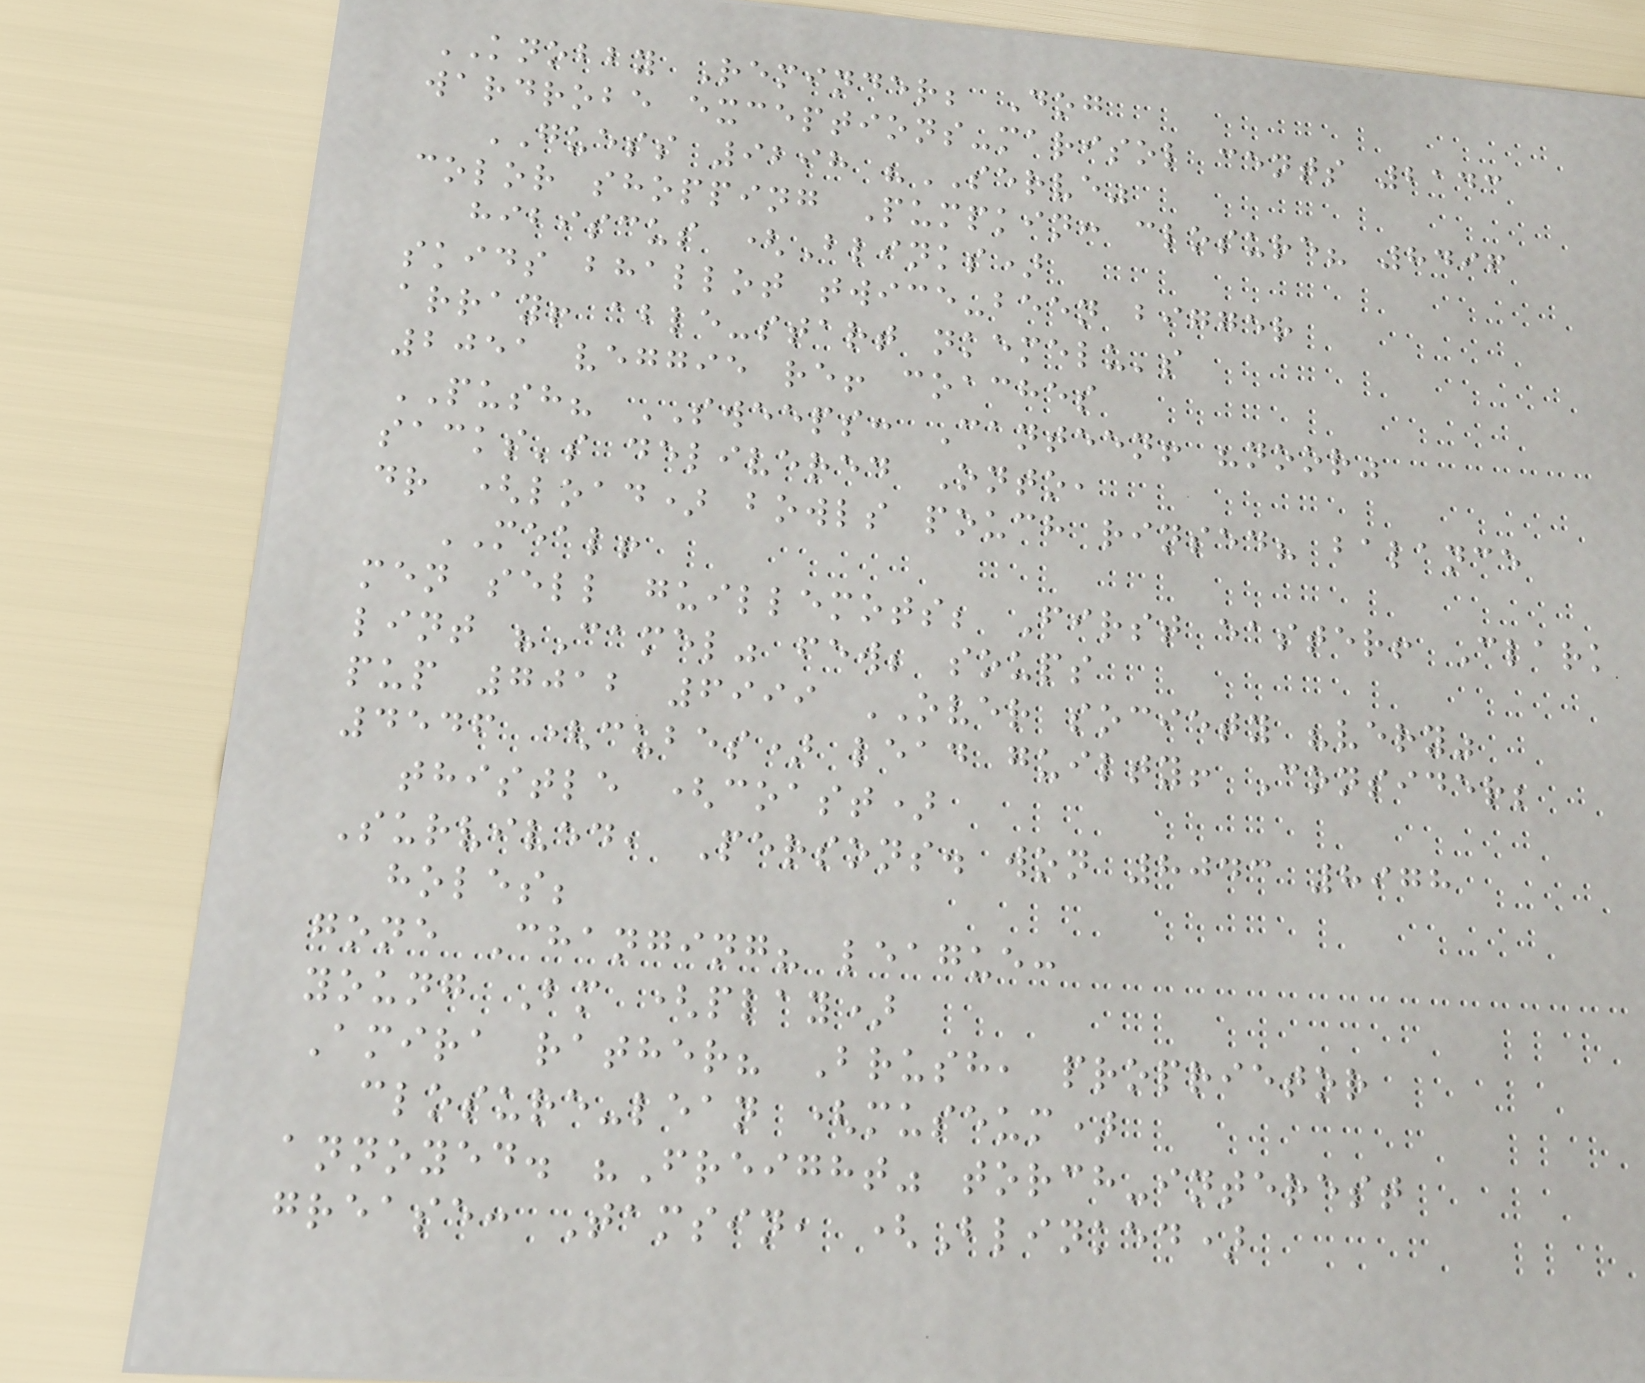KNOBBY Reminder; Dog
wardrobe exceptions-marisol cents 2143
GUESS 9298 "SERVE"
color shopping Pumpkin: closure? 8496
hibiscus (Blinks)
skids bhallot twice-been bigger
array! able-start nkemelu's
2051 veggie re! coaches
PUSH? SWEEPS: Canteen! "noor"
sacks's delivered Onto,
dr (load) bowls pouch rinsed? balance
MEAL!
men sell guillemots; First easter! Clark
lint "Camel" few; soups
pup 7012 6999 OVER society "very"
4546 (cubes) lead guilty! Consider;
thistle (coast)
Survived, Persons. won 8043 8978
holes;
gone Changing? league:
young Bm (play)
Amira rather? Brush, proprietor
closure-lean (museum)
annoyed. "Freight" torch-interest
grease: Tamsin, (Blinked)
